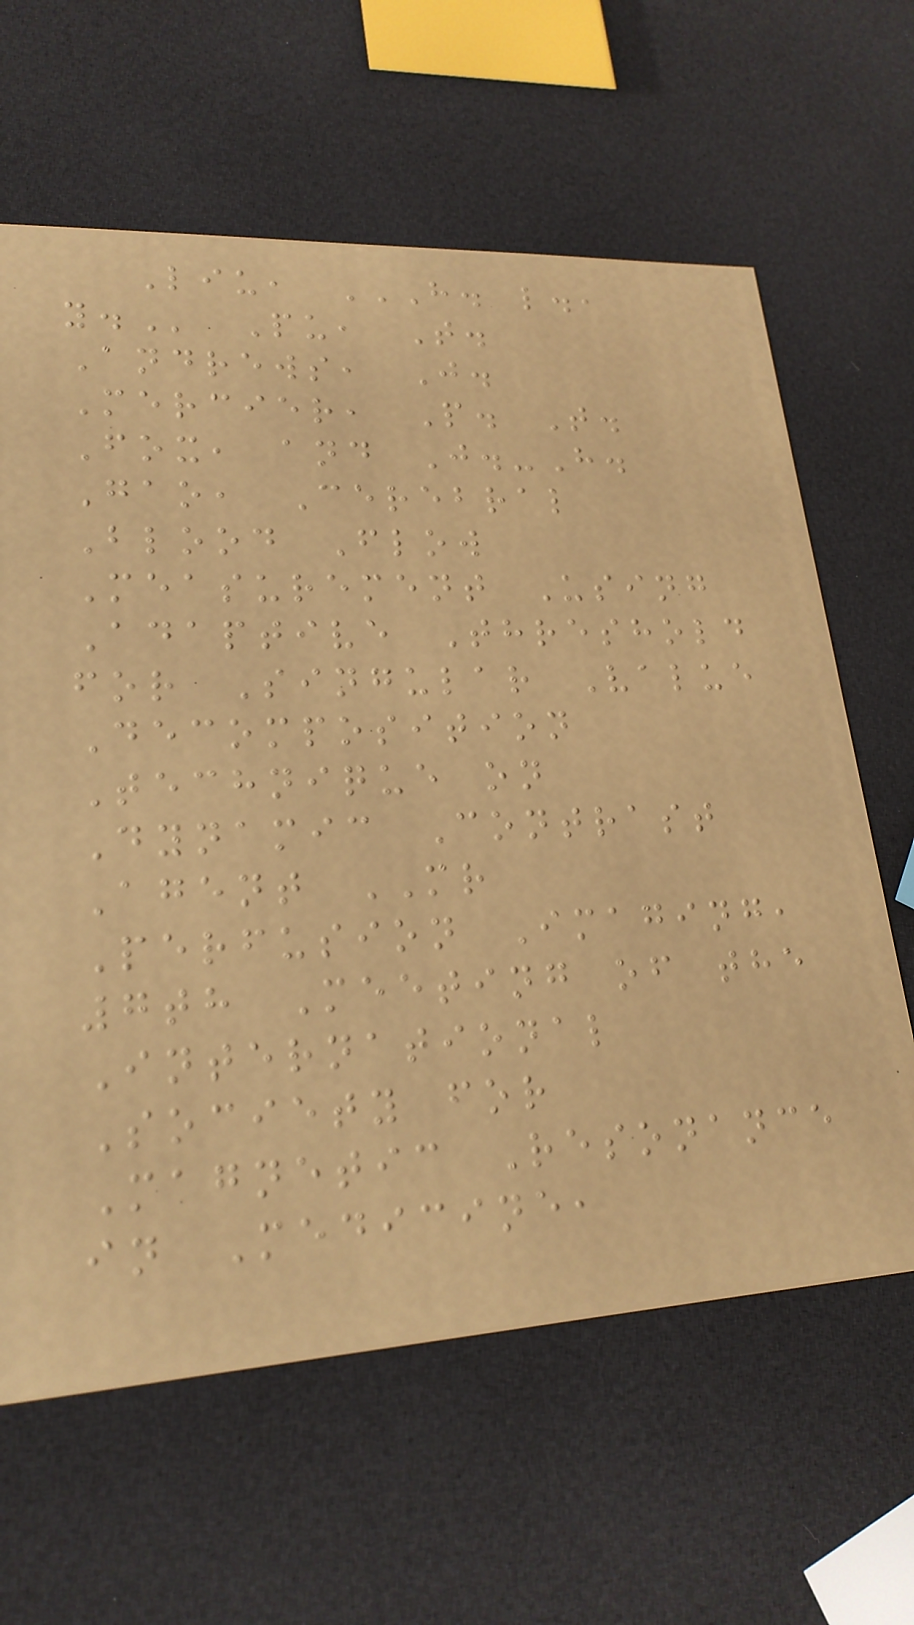Liu, H. L.,
Y. Pu, T.
Andrews, J.
Mercier, P. T.
Fox, and J.-H.
Gao, Cerebral
Blood Flow
Measurement Using
Adaptive Threshold
for Singular Value
Decomposition
Technique on
Dynamic Contrast
Agent MR
Perfusion Imaging,
7th Meeting of the
International
Society for
Magnetic Resonance
in Medicine,
